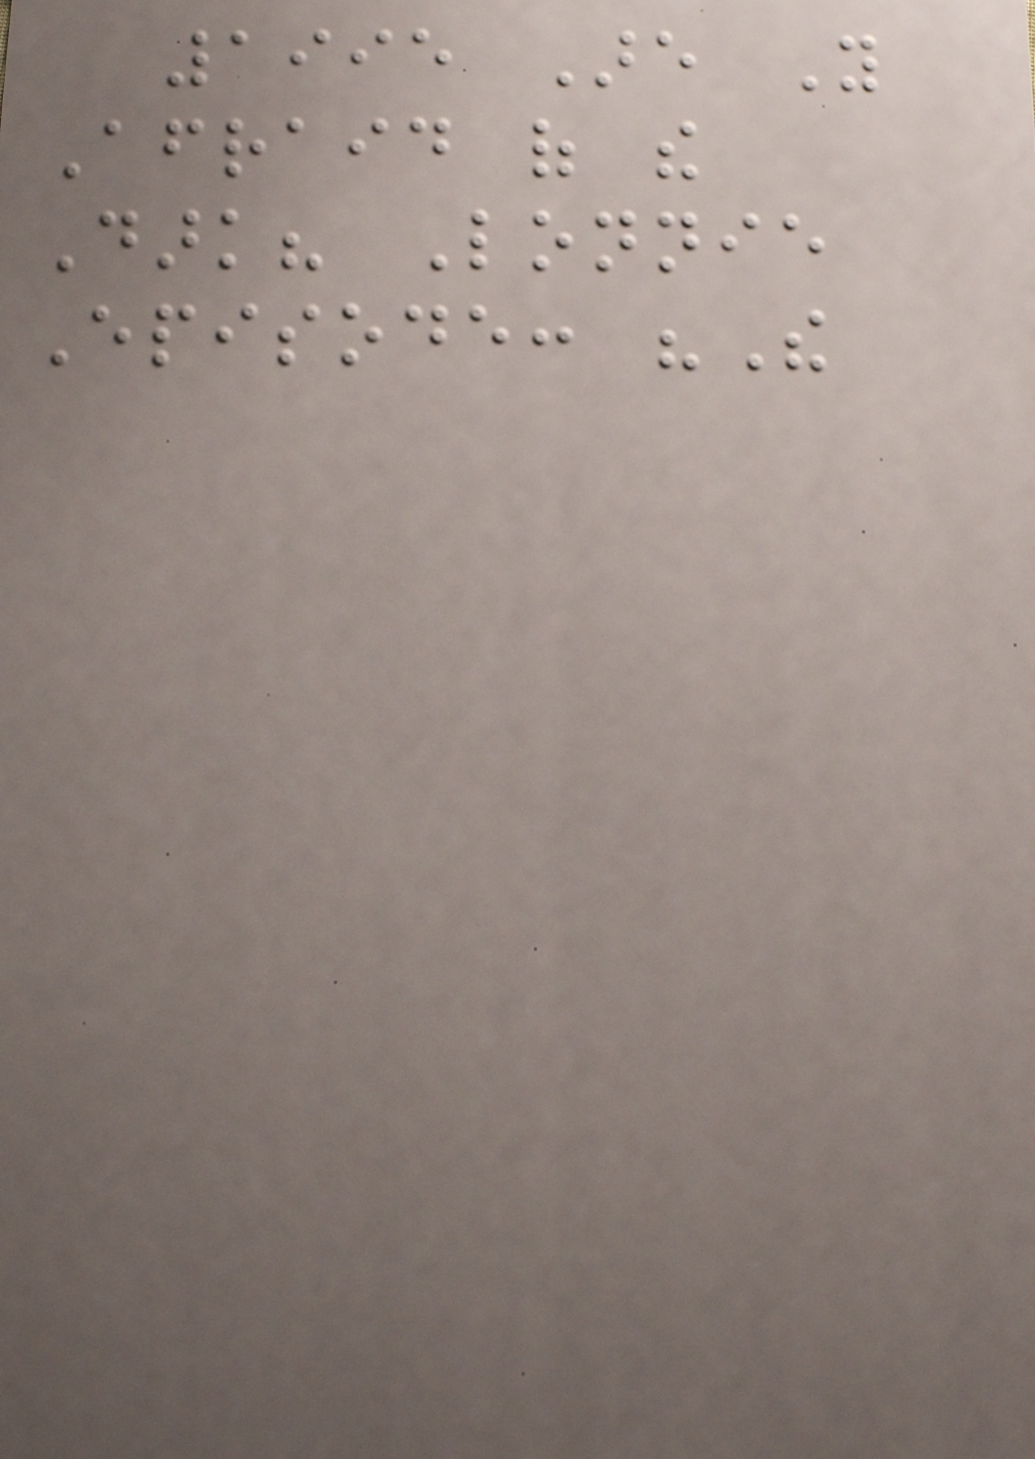1995 Are You
Afraid of the
Dark? Lonnie
Episode: "The
